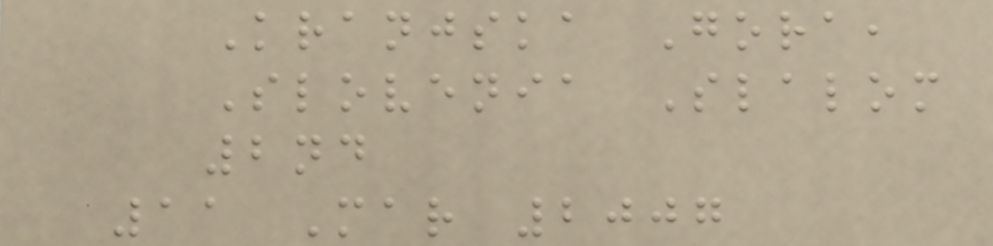Kranjska Gora,
Slovenia Slalom
2nd
11 Mar 2007
